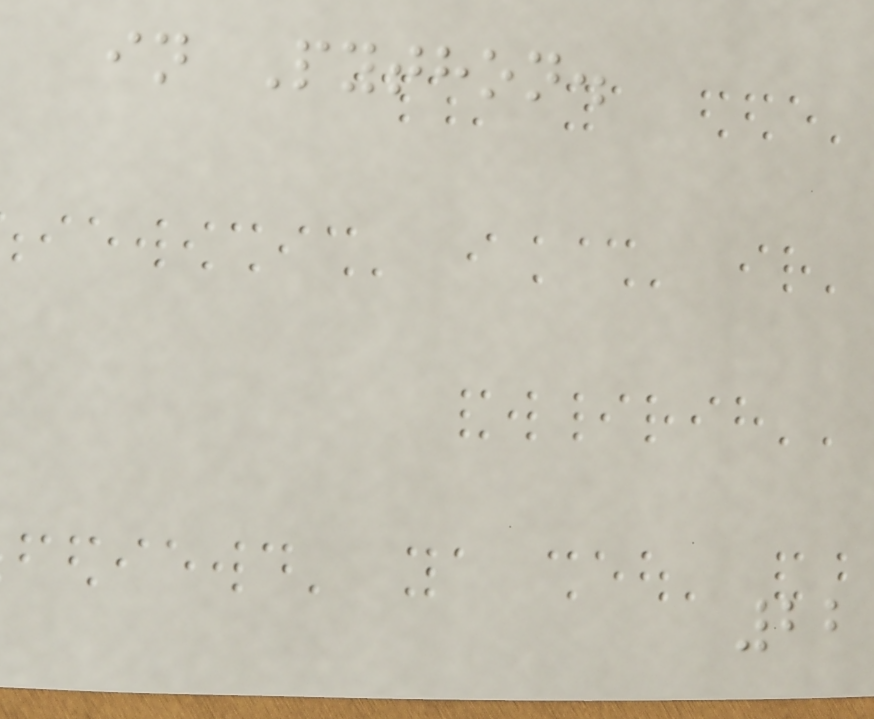in Python.
22
